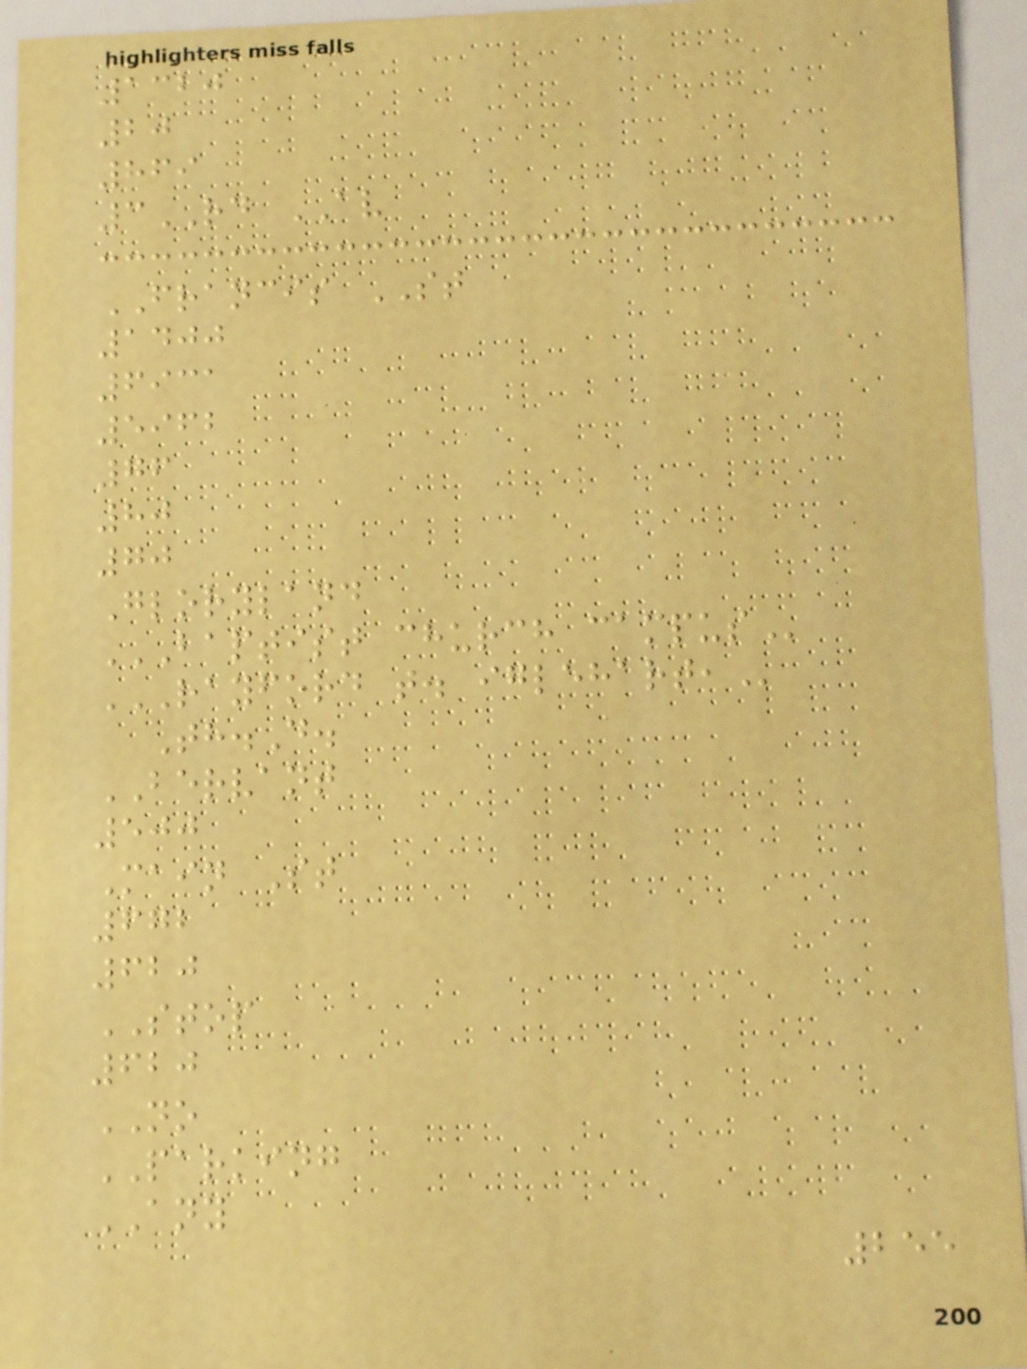1320
20
869
3RD AV
FRANCIS ST
1400
6931
5962
76
80
70
Gloryland
BAPTIST CHURCH CAMPUS
RAYFORD T. IGLEHART,
Th.D.
BERVANT
500
Main St
672
620
STOP
620
NO
PARKING
ANY
255
